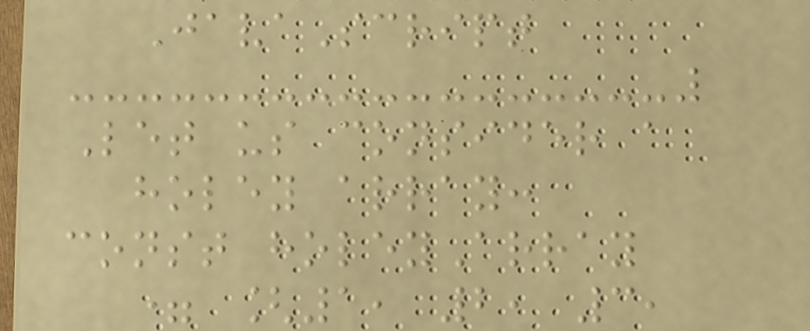JavaScript
Let us consider a
holey array:
const holeyArray
= [1, 2, 3,
